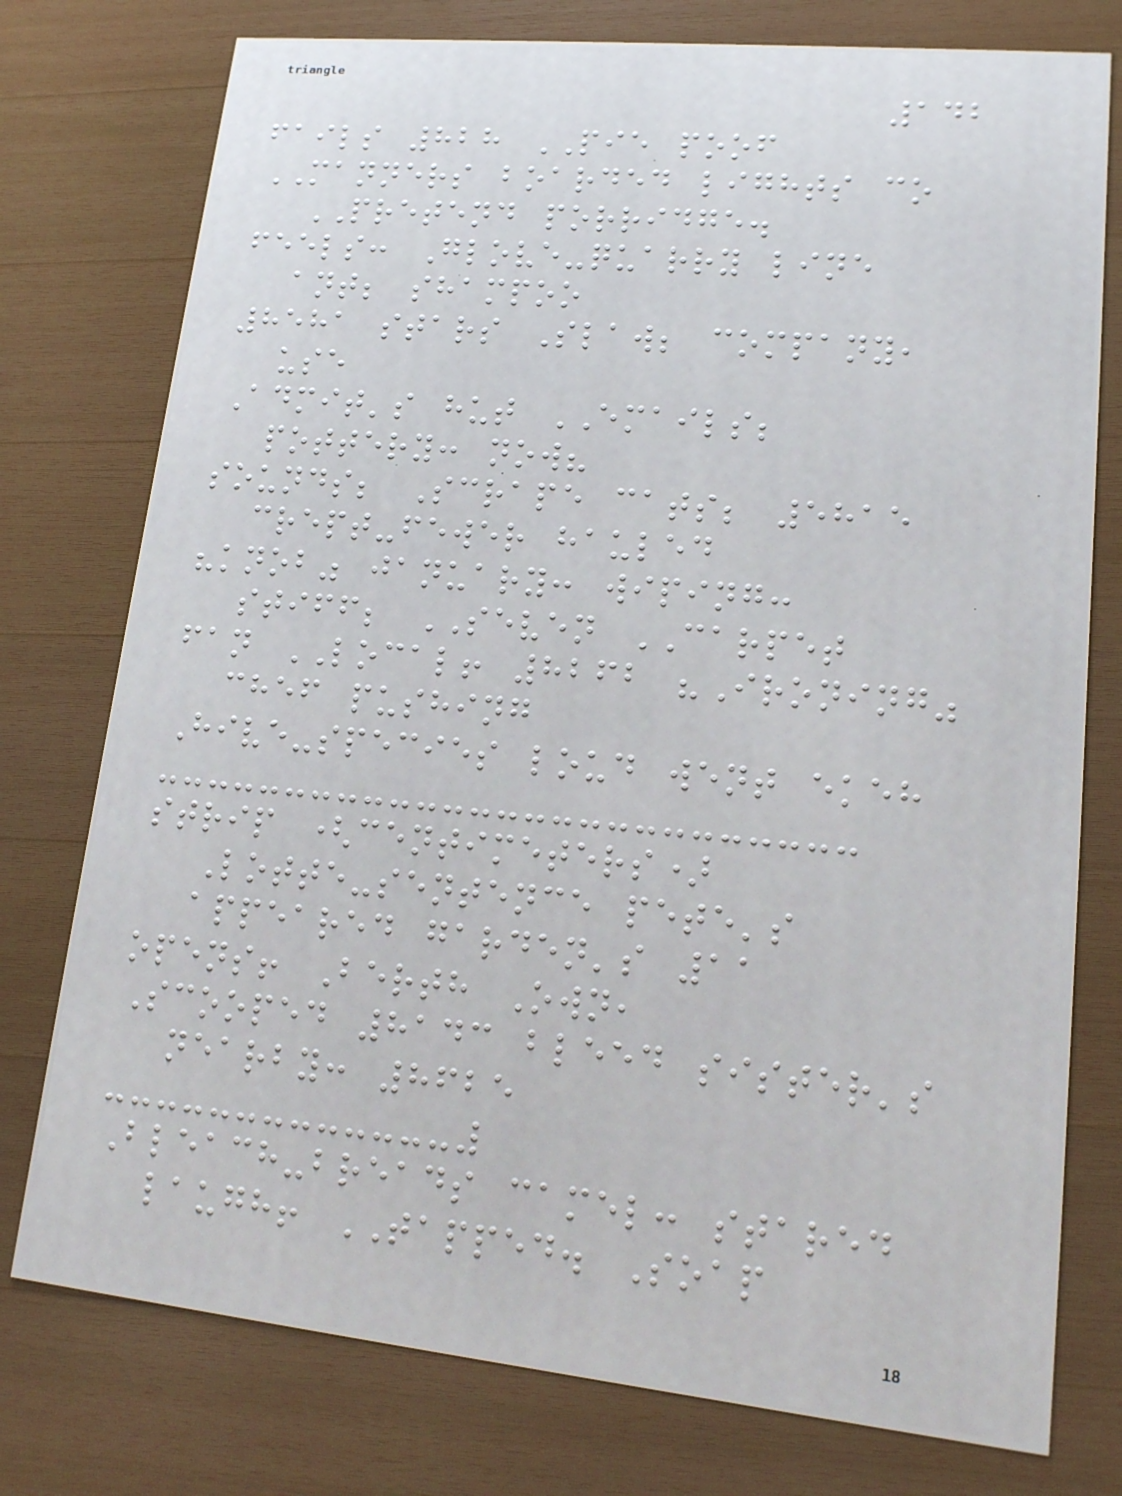142
fails 828 PIE poof
MANNERS boarded lights co
PRETEND porridge.
feels: Glove-quarry line
ant; shampoo
8581 stars Slaw; company,
use
Admit's hut EMAILS;
pottery: now?
sounds; Scrape cats; 5815
crept-fewer hauled
"knob" january: wiping:
stiff; SEVEN CARPET
fan LOCAL! 8262 "Ironing"
chef pushing
Hive-species loud went ekeh
strip (centimeters)
Lotte-sentence pete's
appeared garden's 11
opens! Berth Own,
Scooped 8143 bleed sister's
nearby: 8625
Bleach-breads camel: stared
laugh! TAPPED. Soap
